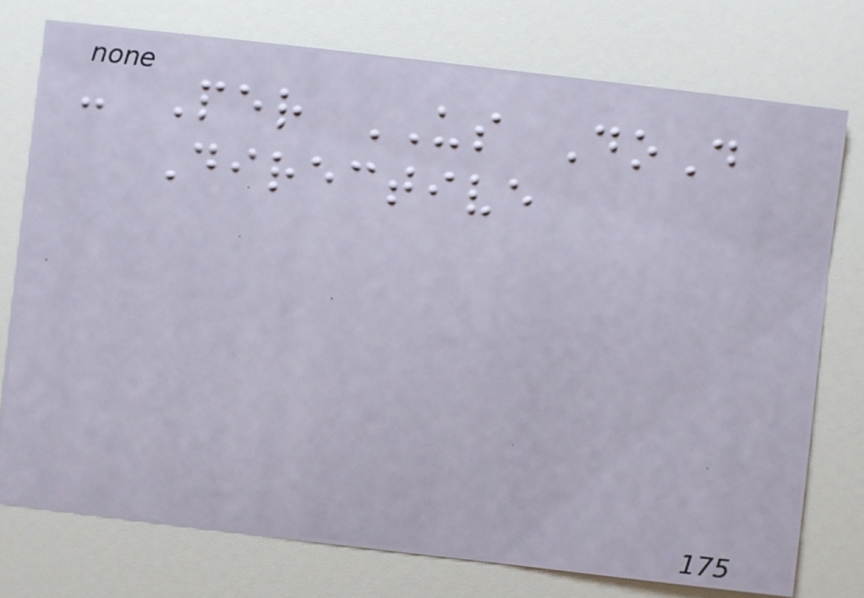- Per US DoD
Directive
